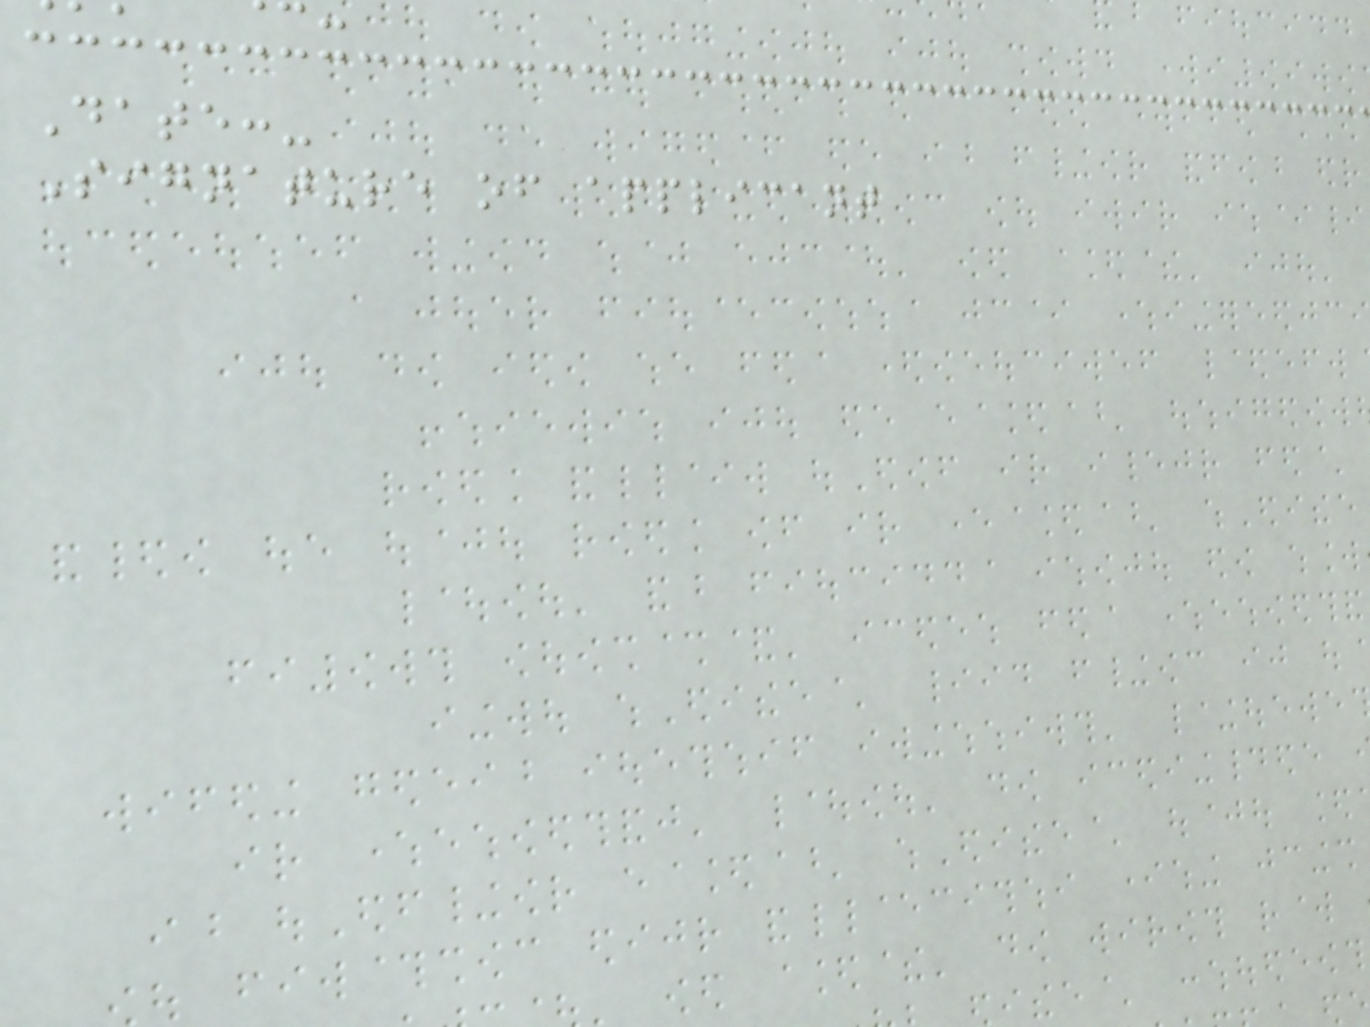Date:-
Signature of applicant
